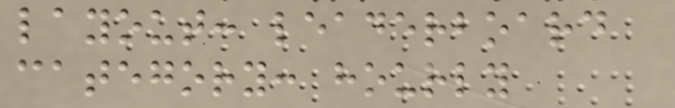layout: leaderboard
category: hourly
